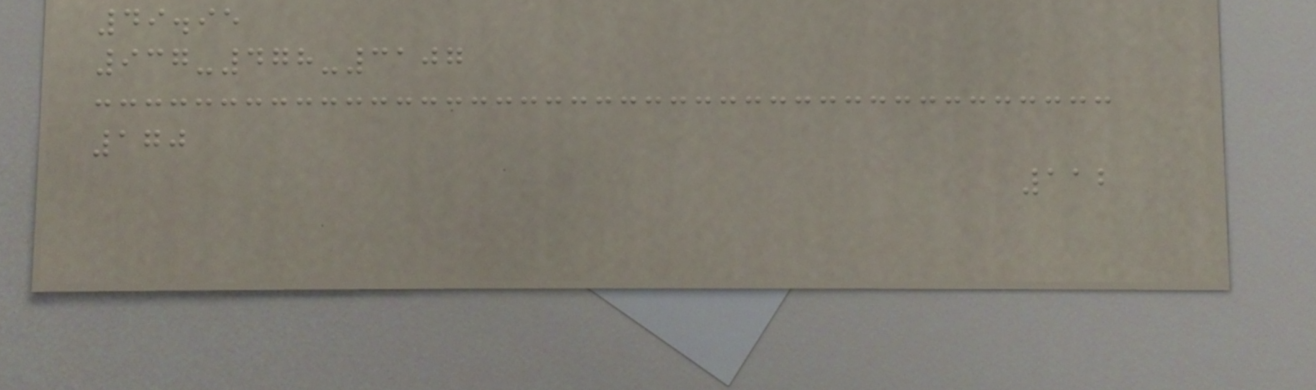49.95
937-478-3107
170
112
